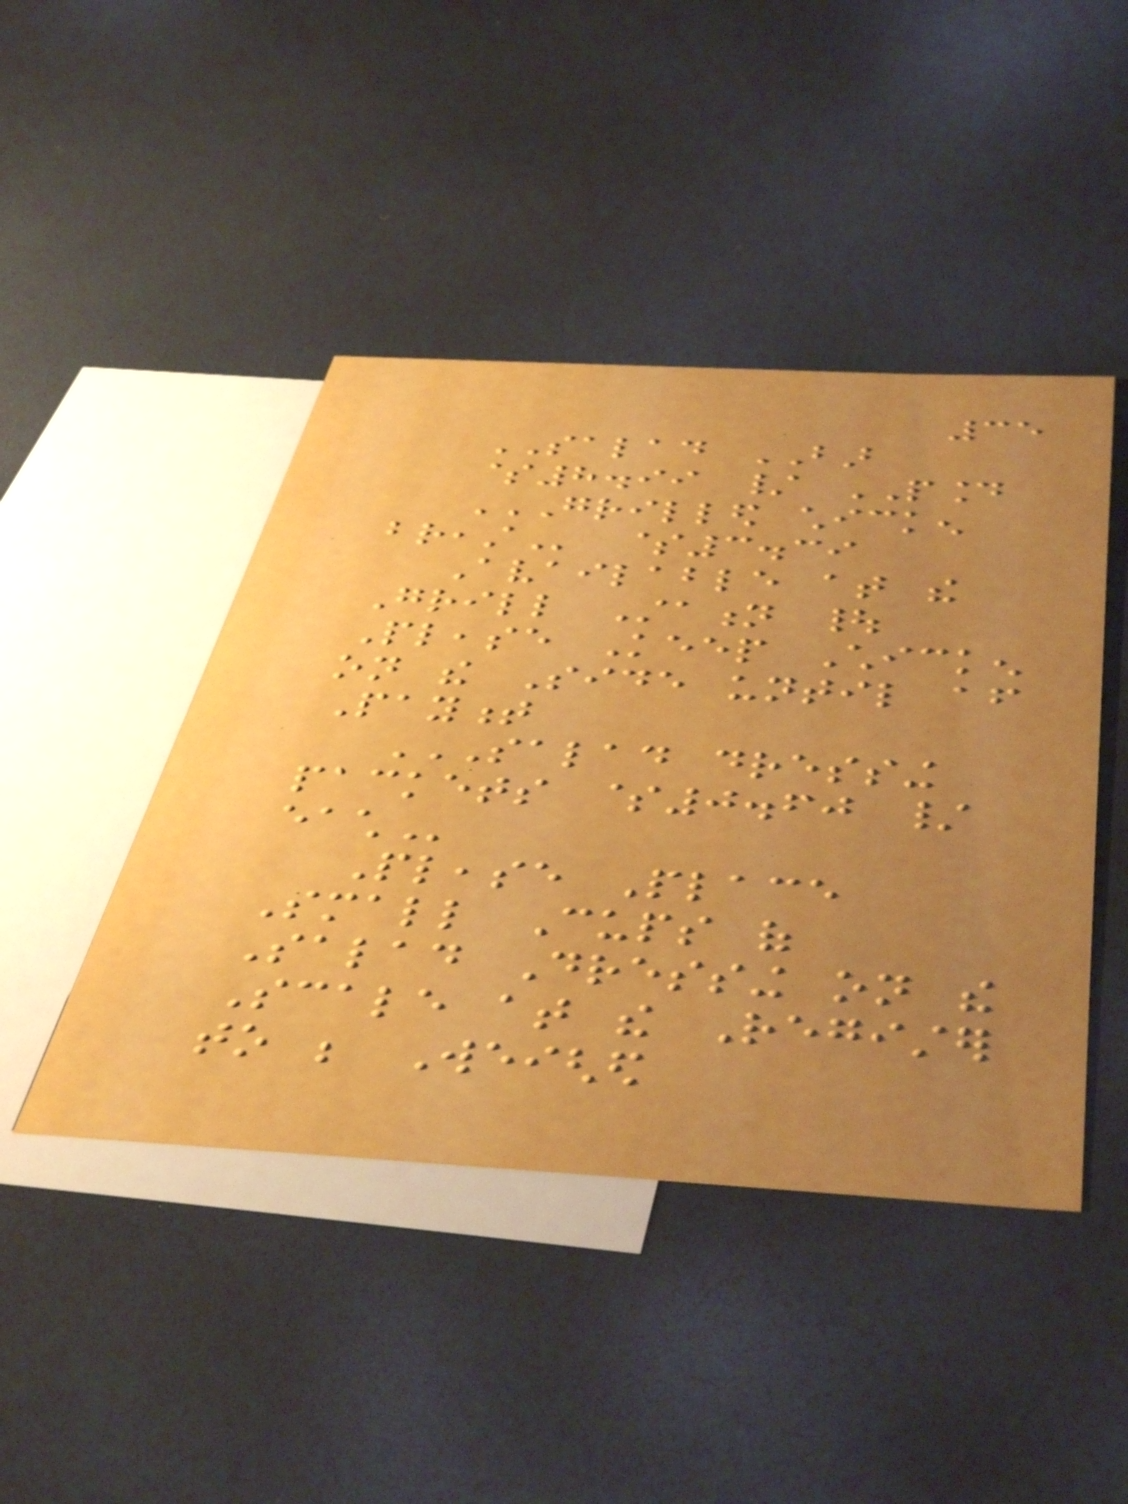35
SALAD BAR
$8.99 / POUND
GRILLED CHICKEN
BREAST $3.39
Available at the
Grill Station |
Please Keep Chicken
on the Side until after
Payment
SALAD DRESSING
PACKETS $0.60 /
EACH
Please Place
Small Cups of
Salad Dressing on the
Scale at the Register
to be Weighed
